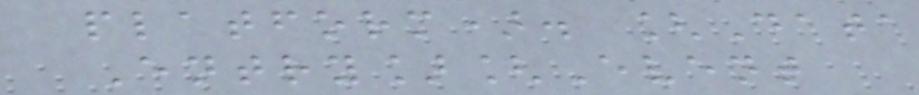platform). [Data
Entry][Event
